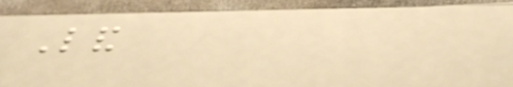Land
